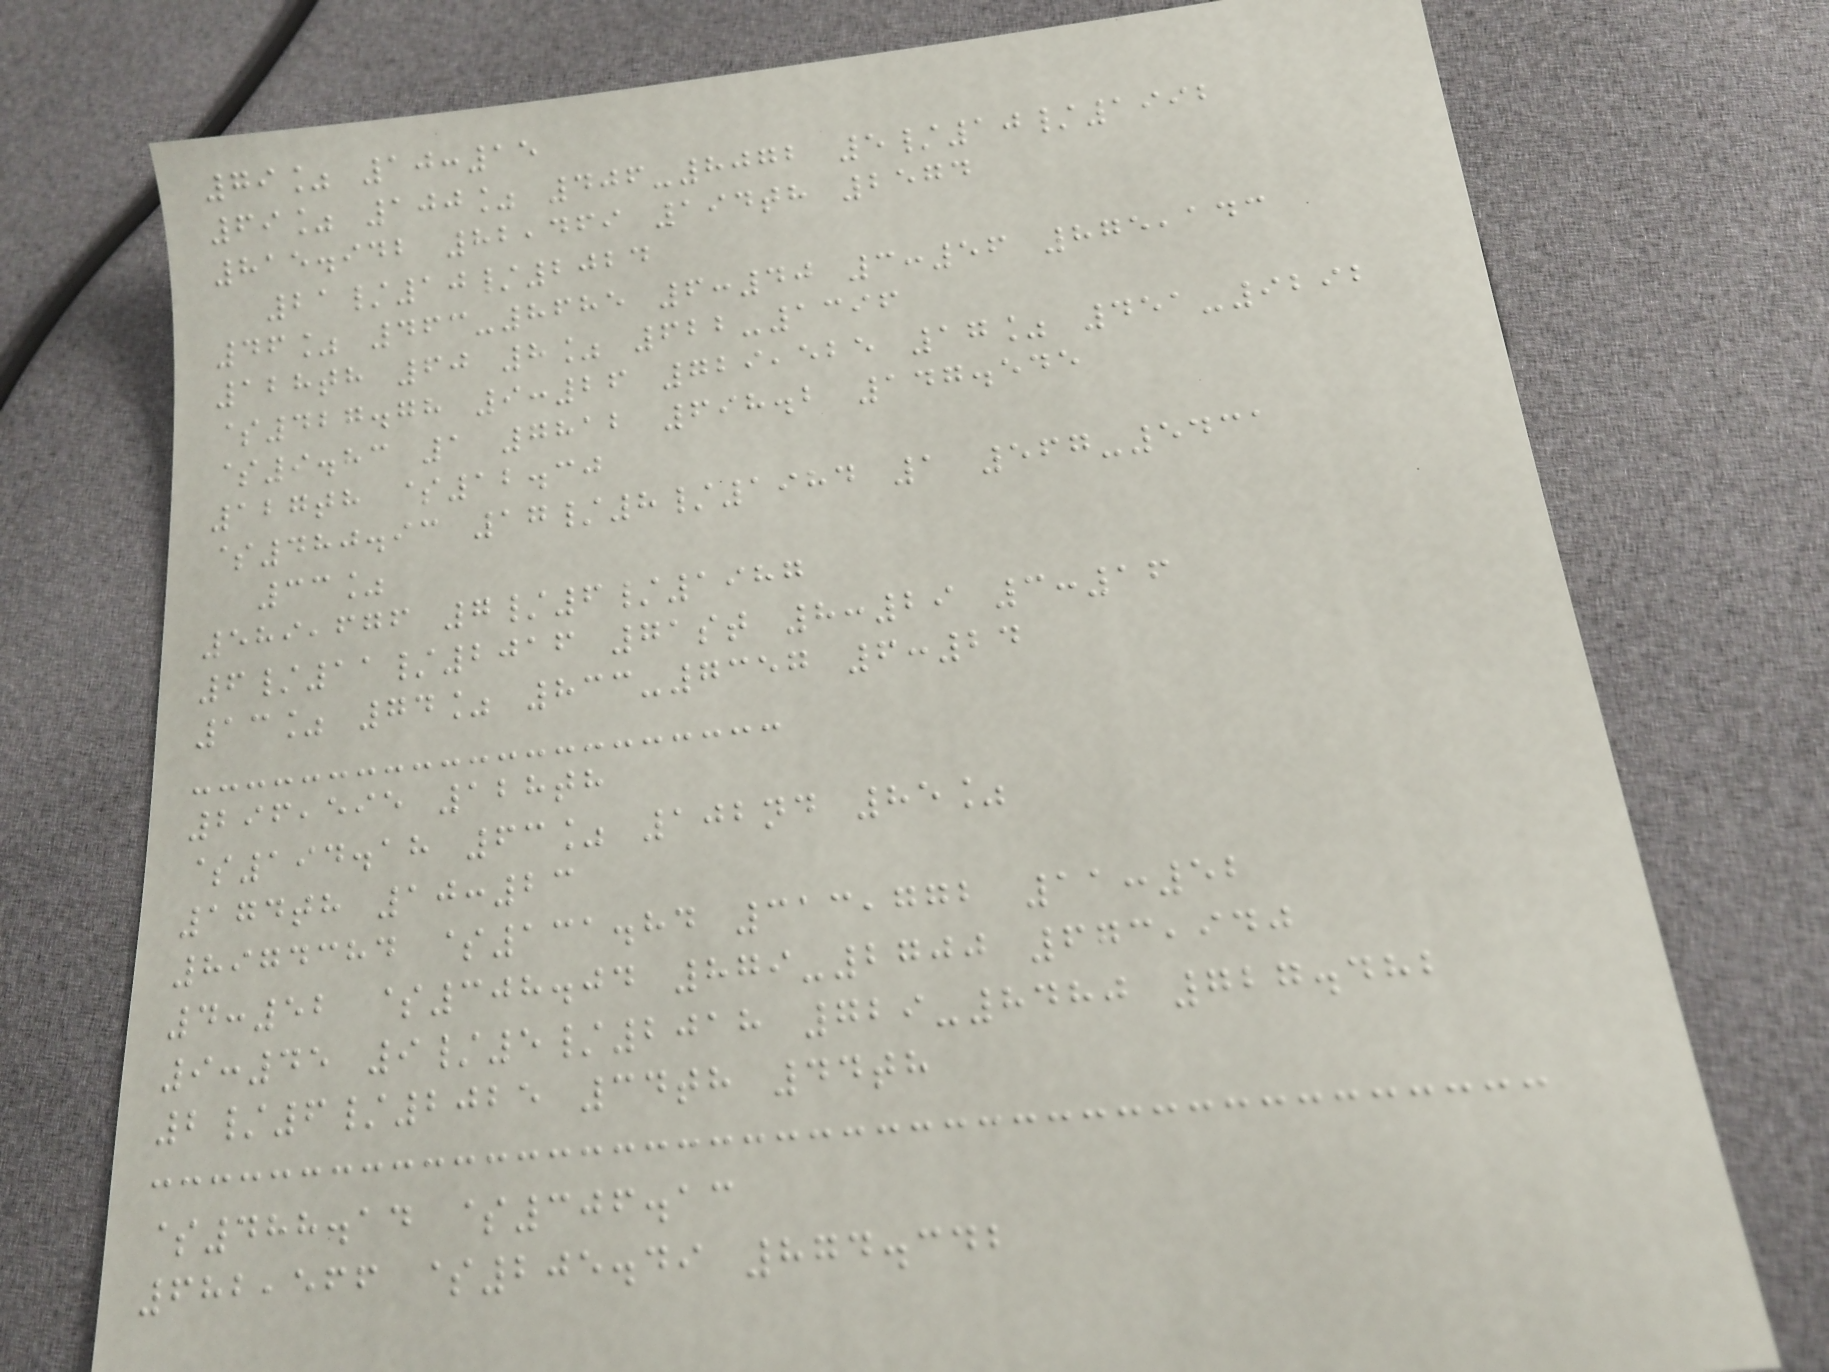79% 10:15
69% 100% 406-8072 5/10/1992
815.942 82,469 194th 2574
21/10/2024
46% 463-8685 6:40 3:56 875,143
128th 60 8% 622-1396
$427.78 9:26 729,525 17% 451-9292
$9.83 1 7812 698.2 147.545
127th $12.30
$480.93 17/8/1984 1 567-5431
33%
589,676 7/6/1987
6/11/2016 71st 8:29 3:16
13% 74% 833-7357 6:24
296,595 128th
$194.18 63% 102nd 85%
174th 10:23
8974384 $131.84 313,772 11:52
4:52 $308.04 879-2700 673,940
9:45 9/5/2018 729-8480 727.482
2/6/2025 34th 44th
$488.14 $306.13
682,566 $205.49 874.342
